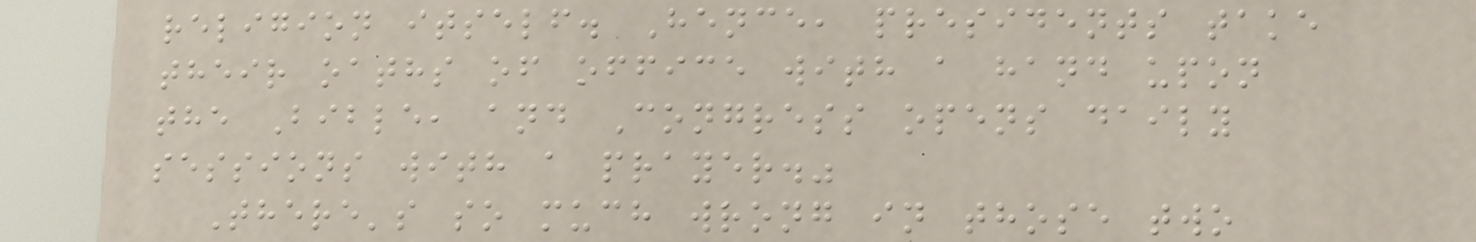religion itself. Hence, presidents take
their oaths of office with a hand upon
the Bible, and Congress opens daily
sessions with a prayer."
There's so much wrong in those two
